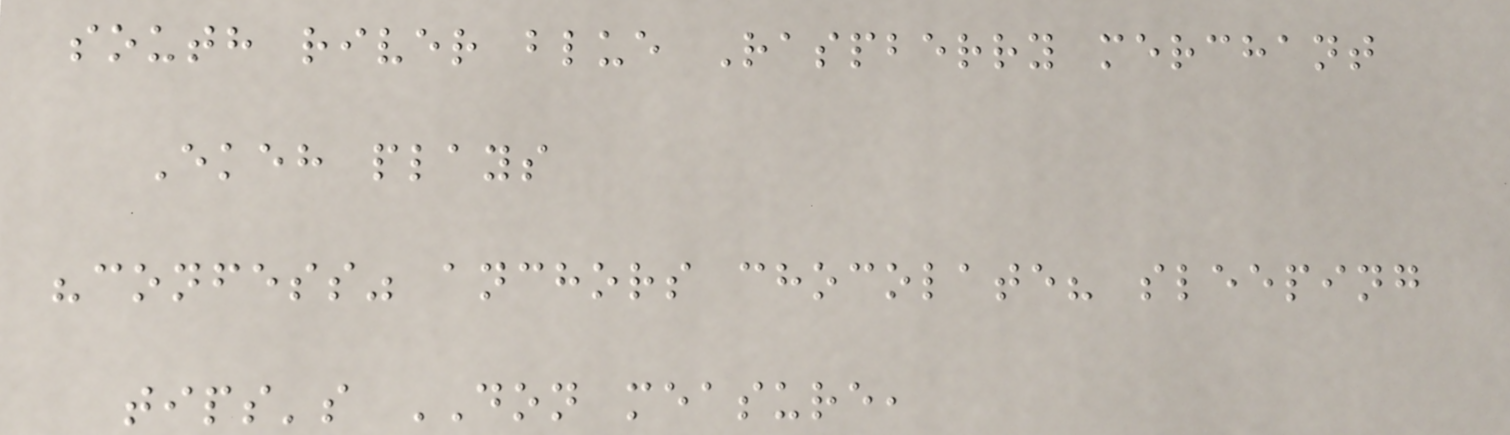south river blue Raspberry merchant
Ekeh plays
"confess" anchors chocolate? sleeping
tips's DON measure,
